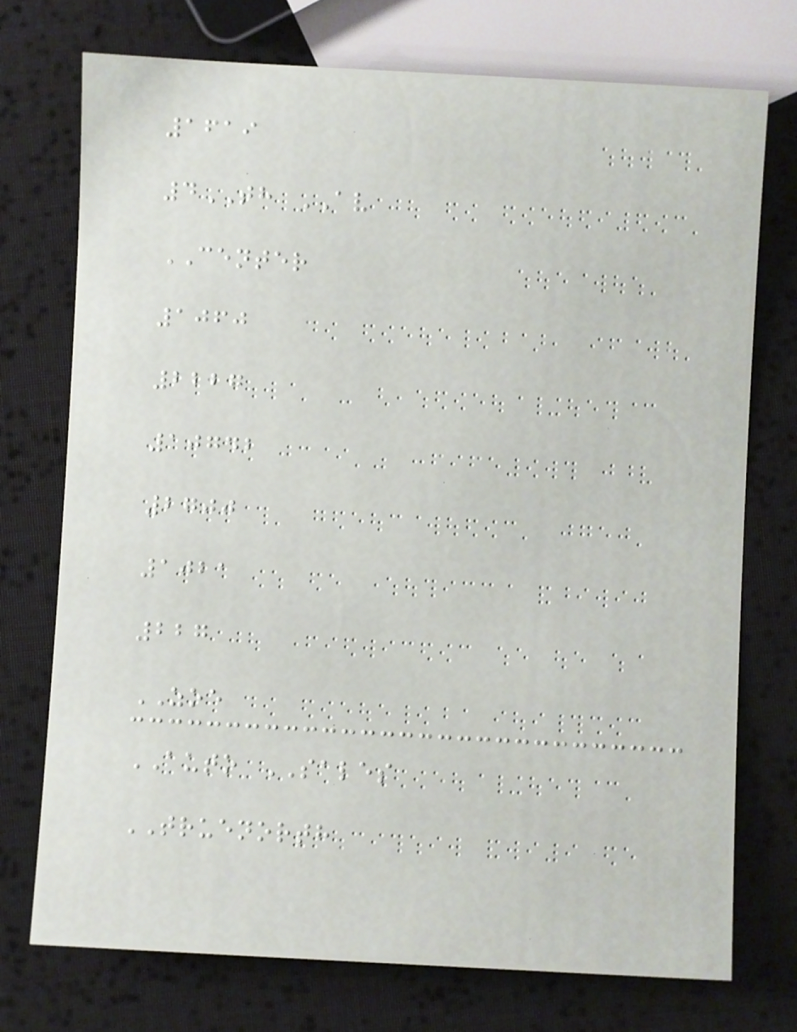1619
4TH AV
CENTER
1060
2227
10742
2700
1021
227
ZOE
AUTO SALES
TRUENORTH
